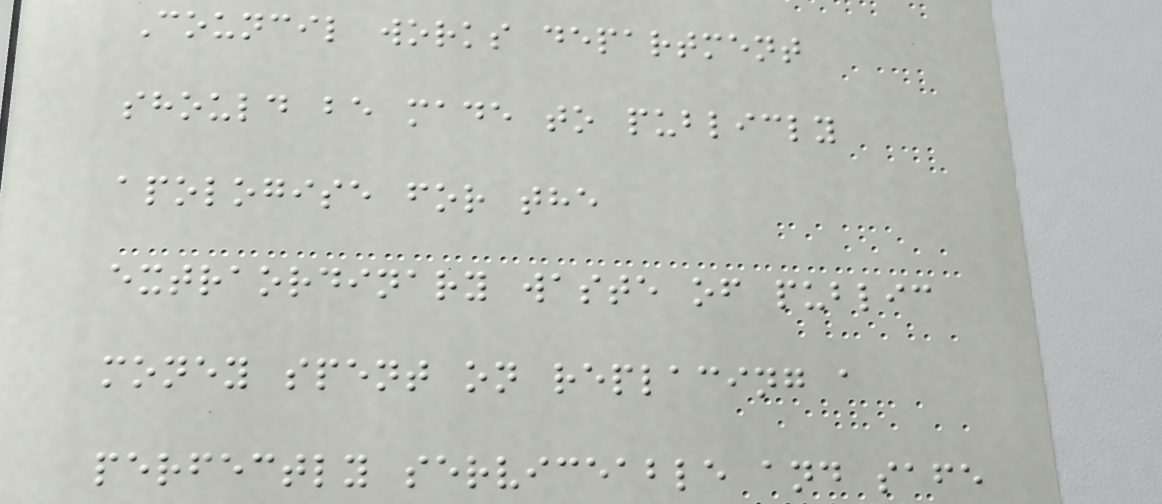Council works department
should be made to publicly
apologise for the
extraordinary waste of public
money spent on replacing a
perfectly serviceable and safe
